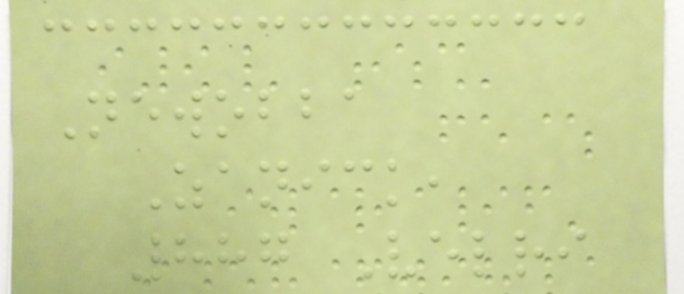Newobba
Zanick,
887 Velri
